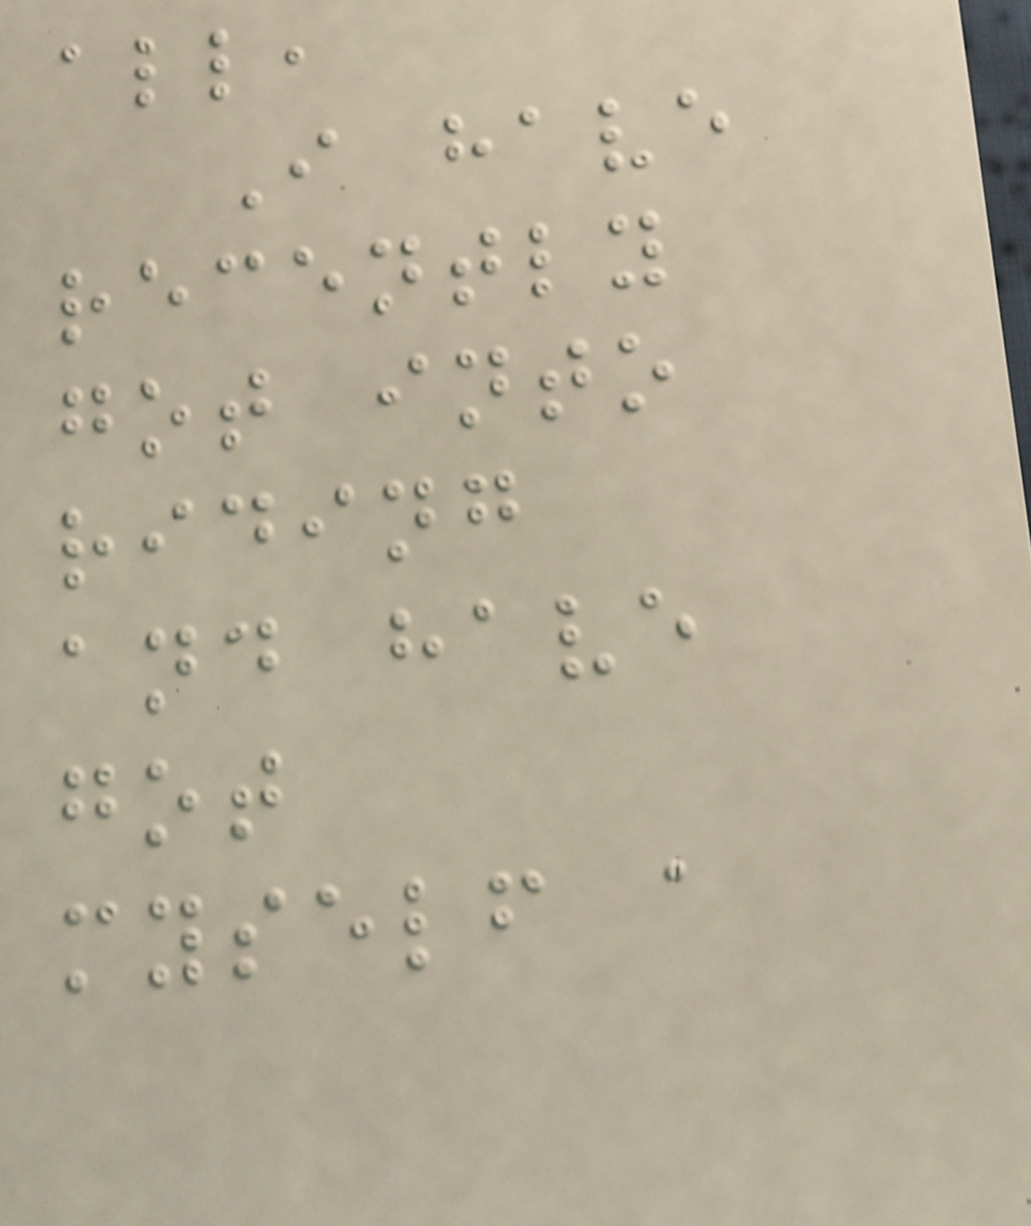all,
I have
recently
got into
riding
and have
got
myself a
